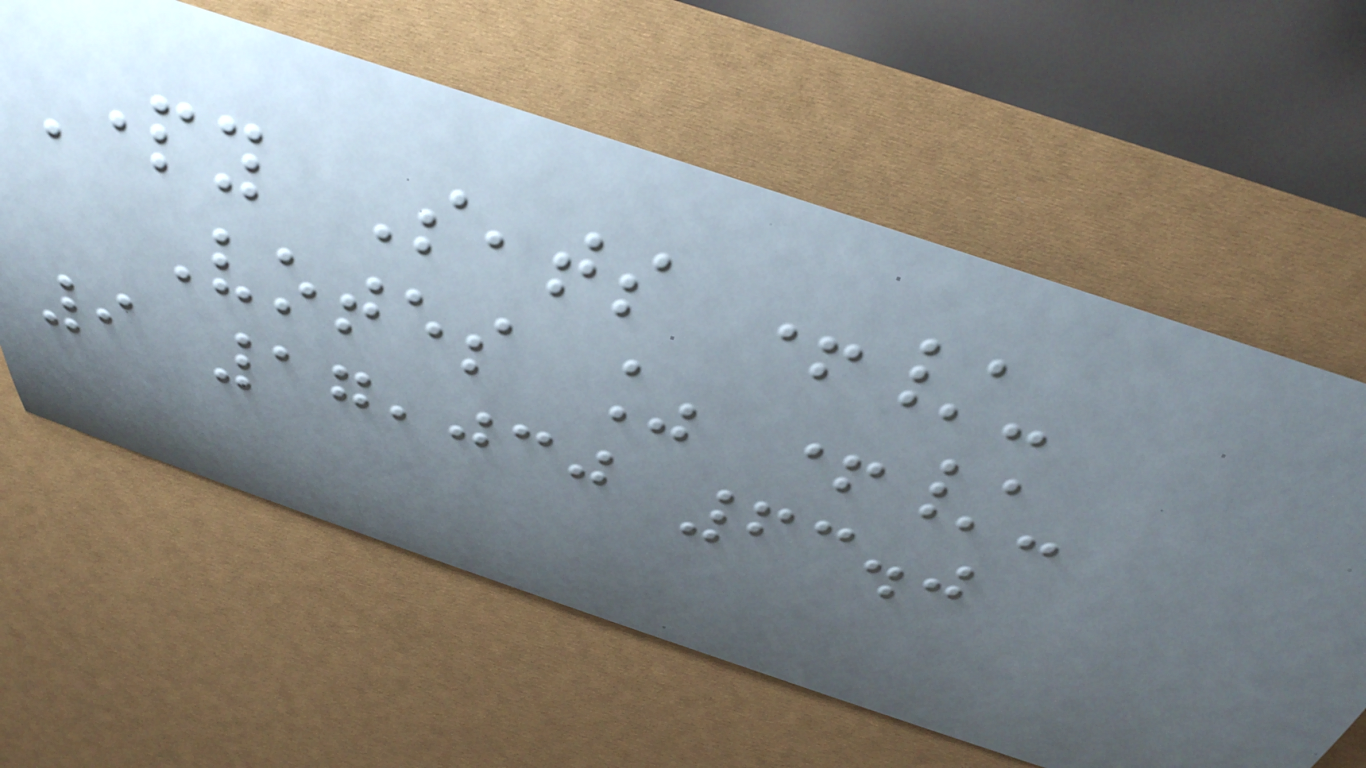Party Seats +/-
Votes % +/-
9 17,030 63.0
